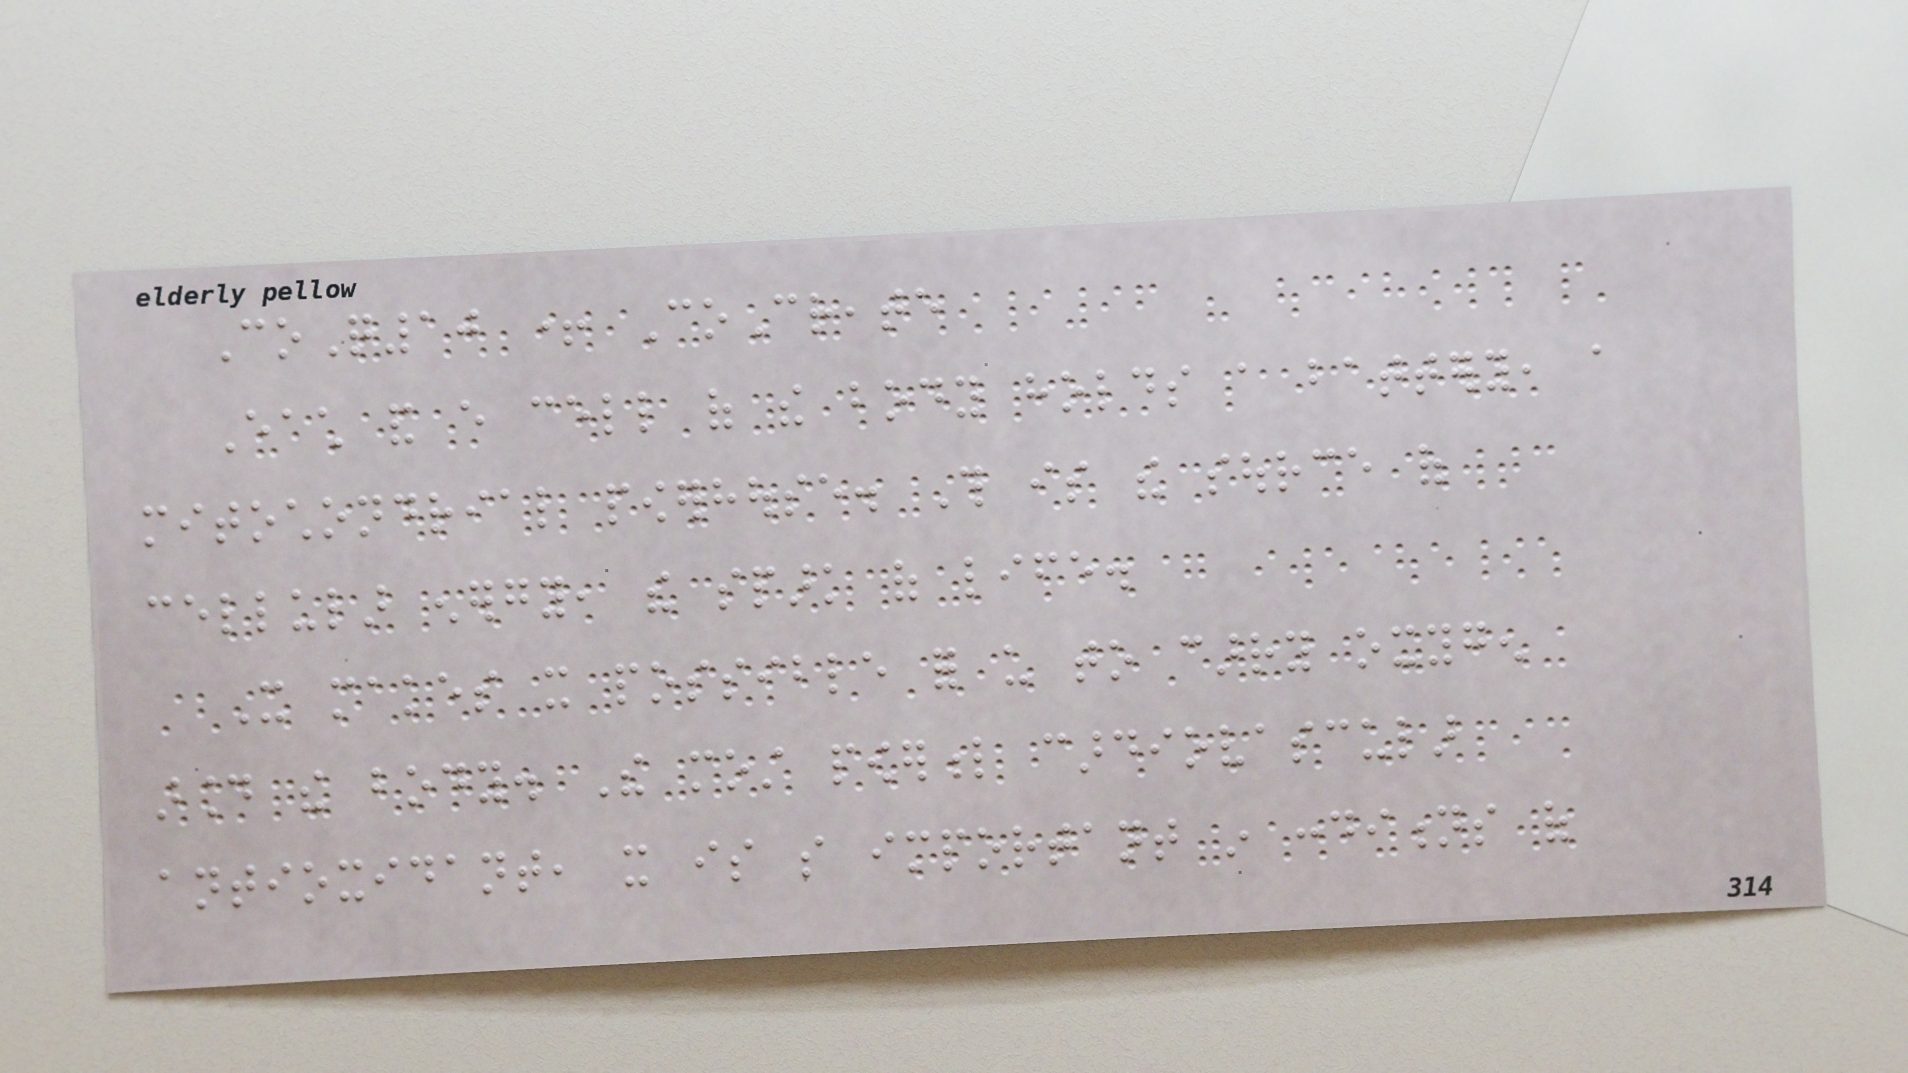CoQ10 + CoCreate
Each and every cell of the body holds a battery, a
mitochondrial powerhouse. This is the source of
cellular energy, the spark of life.
It makes it possible for us to carry oxygen
around the body. The most powerful cardiovascular
antioxidant, it is so important in conditions of
